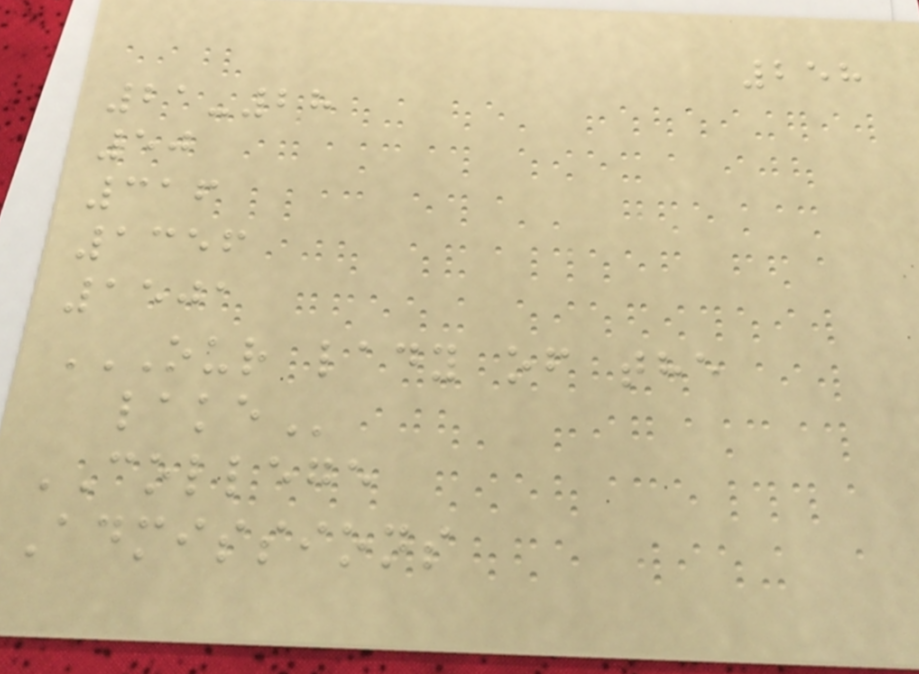258
21-28
50
316
1356
1501
OUR LADY OF THE
LAKE
COLLEGE
Admissions
